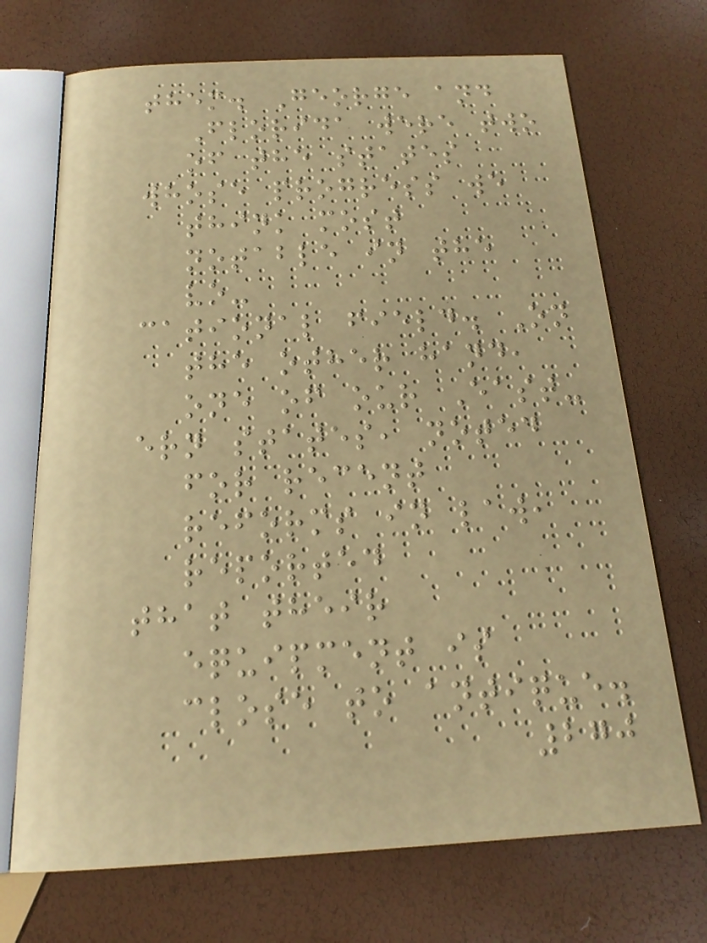them. George and
Florida were two
of the states
whose progress we
think most
notable in the
vo-
cational field. On
the other hand,
one of our East-
ern states, noted
for recent
reforms in law,
reported
that their
equipment is
close to antique.
270
